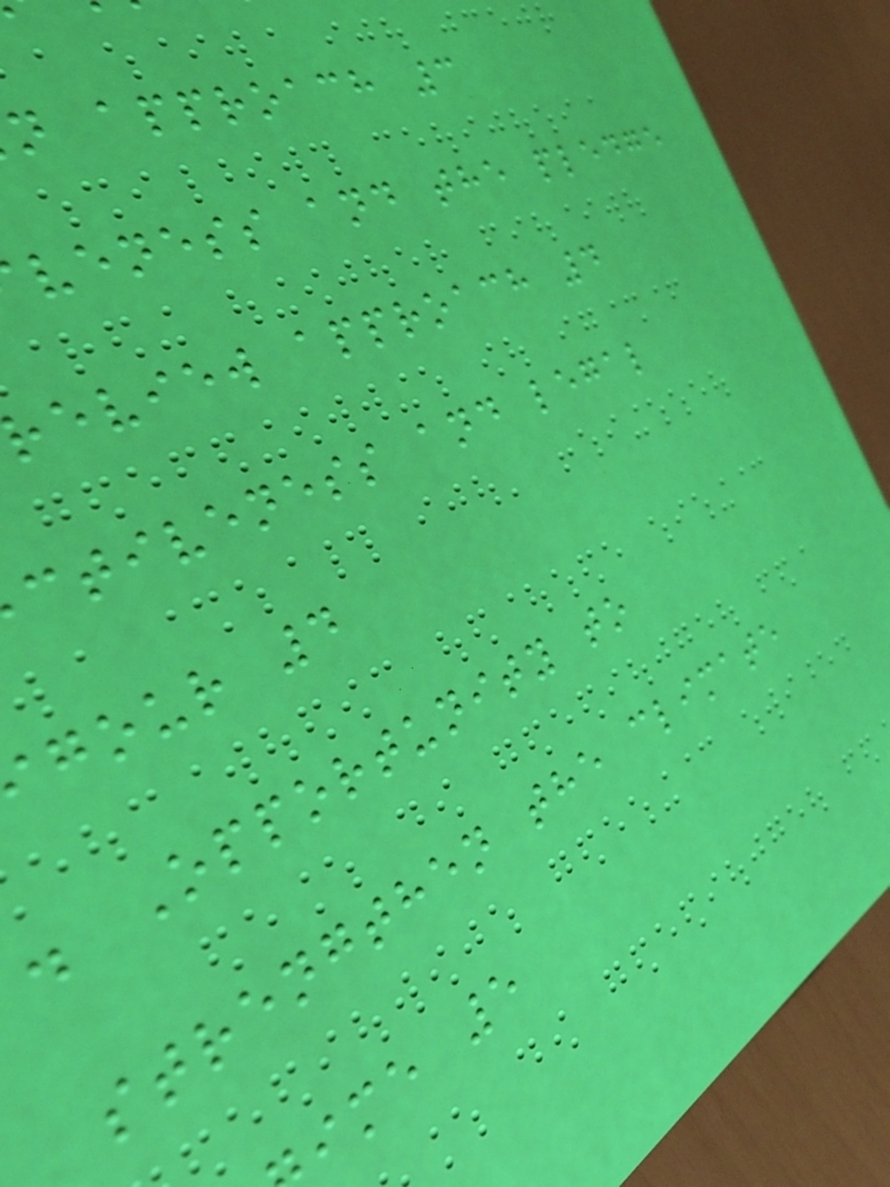n approach 3
veness and the pledge
eview approach 4
ctiveness and legal
gour 4
. Opportunity to
strengthen the climate
ime 5
